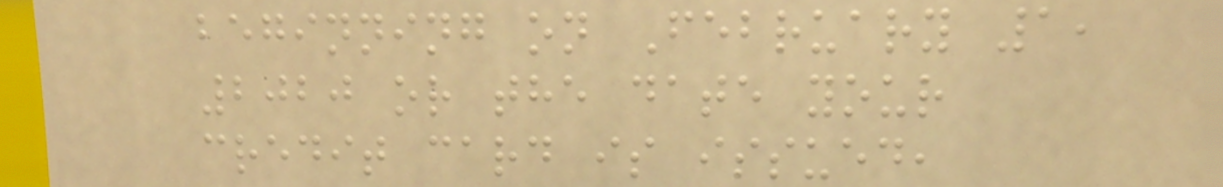beginning on February 1,
2020 or the date your
credit card is issued,
